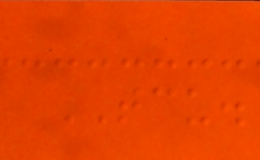TCU.
